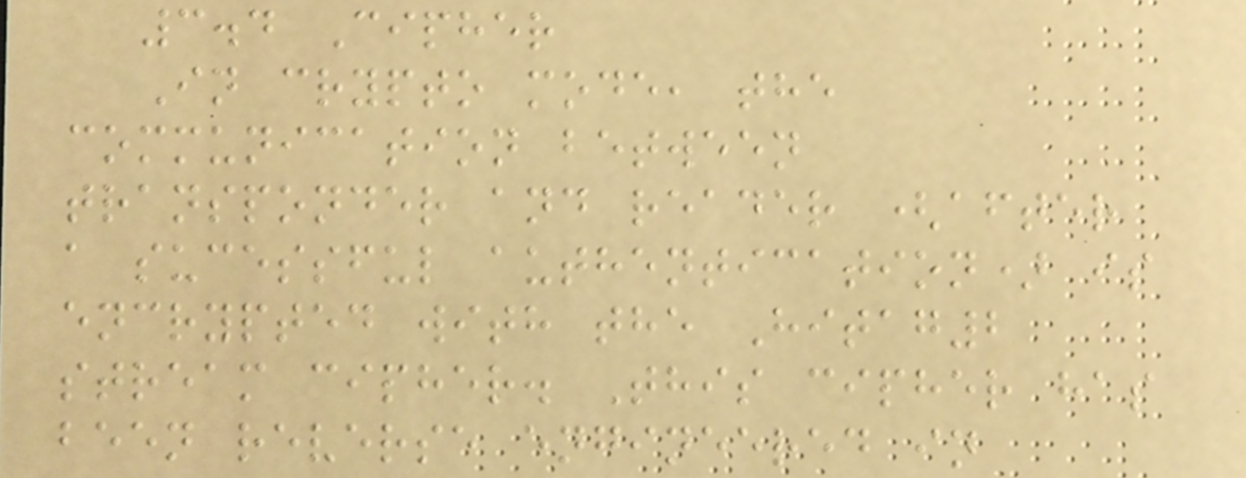3.4 Cipher
In crypto mode, the
communication between
transponder and reader (after
a sucessful authentication) is
encrypted with the Hitag2
stream cipher. This cipher has
been reverse engineered in
